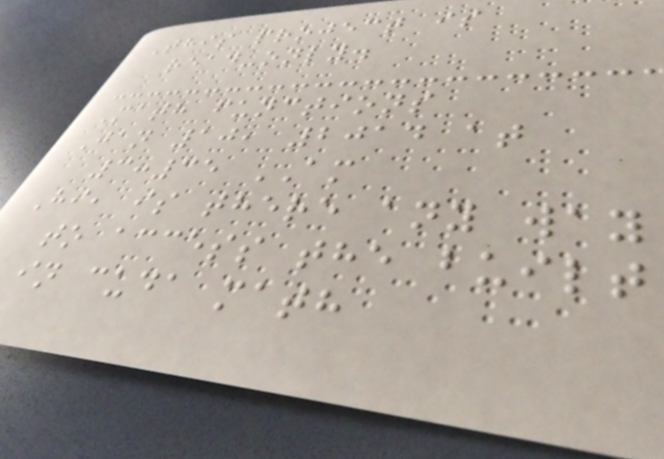This project is
read-only.
Math functions
Jan 10, 2014 at
3:35 AM
Hi, is there any way
to access the built
in cuda math
